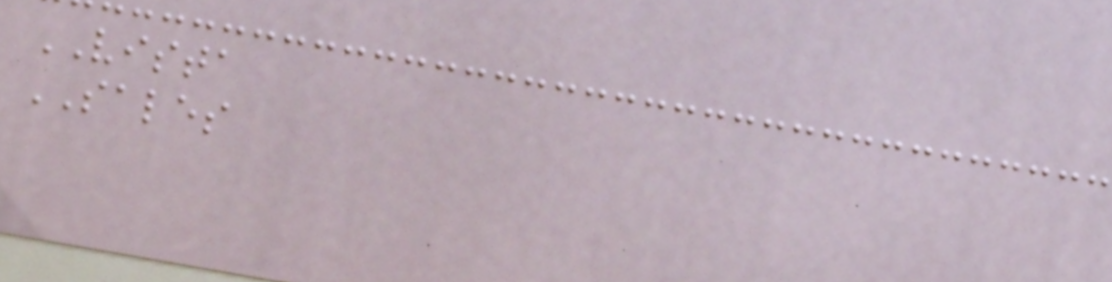VISTA
SALES
